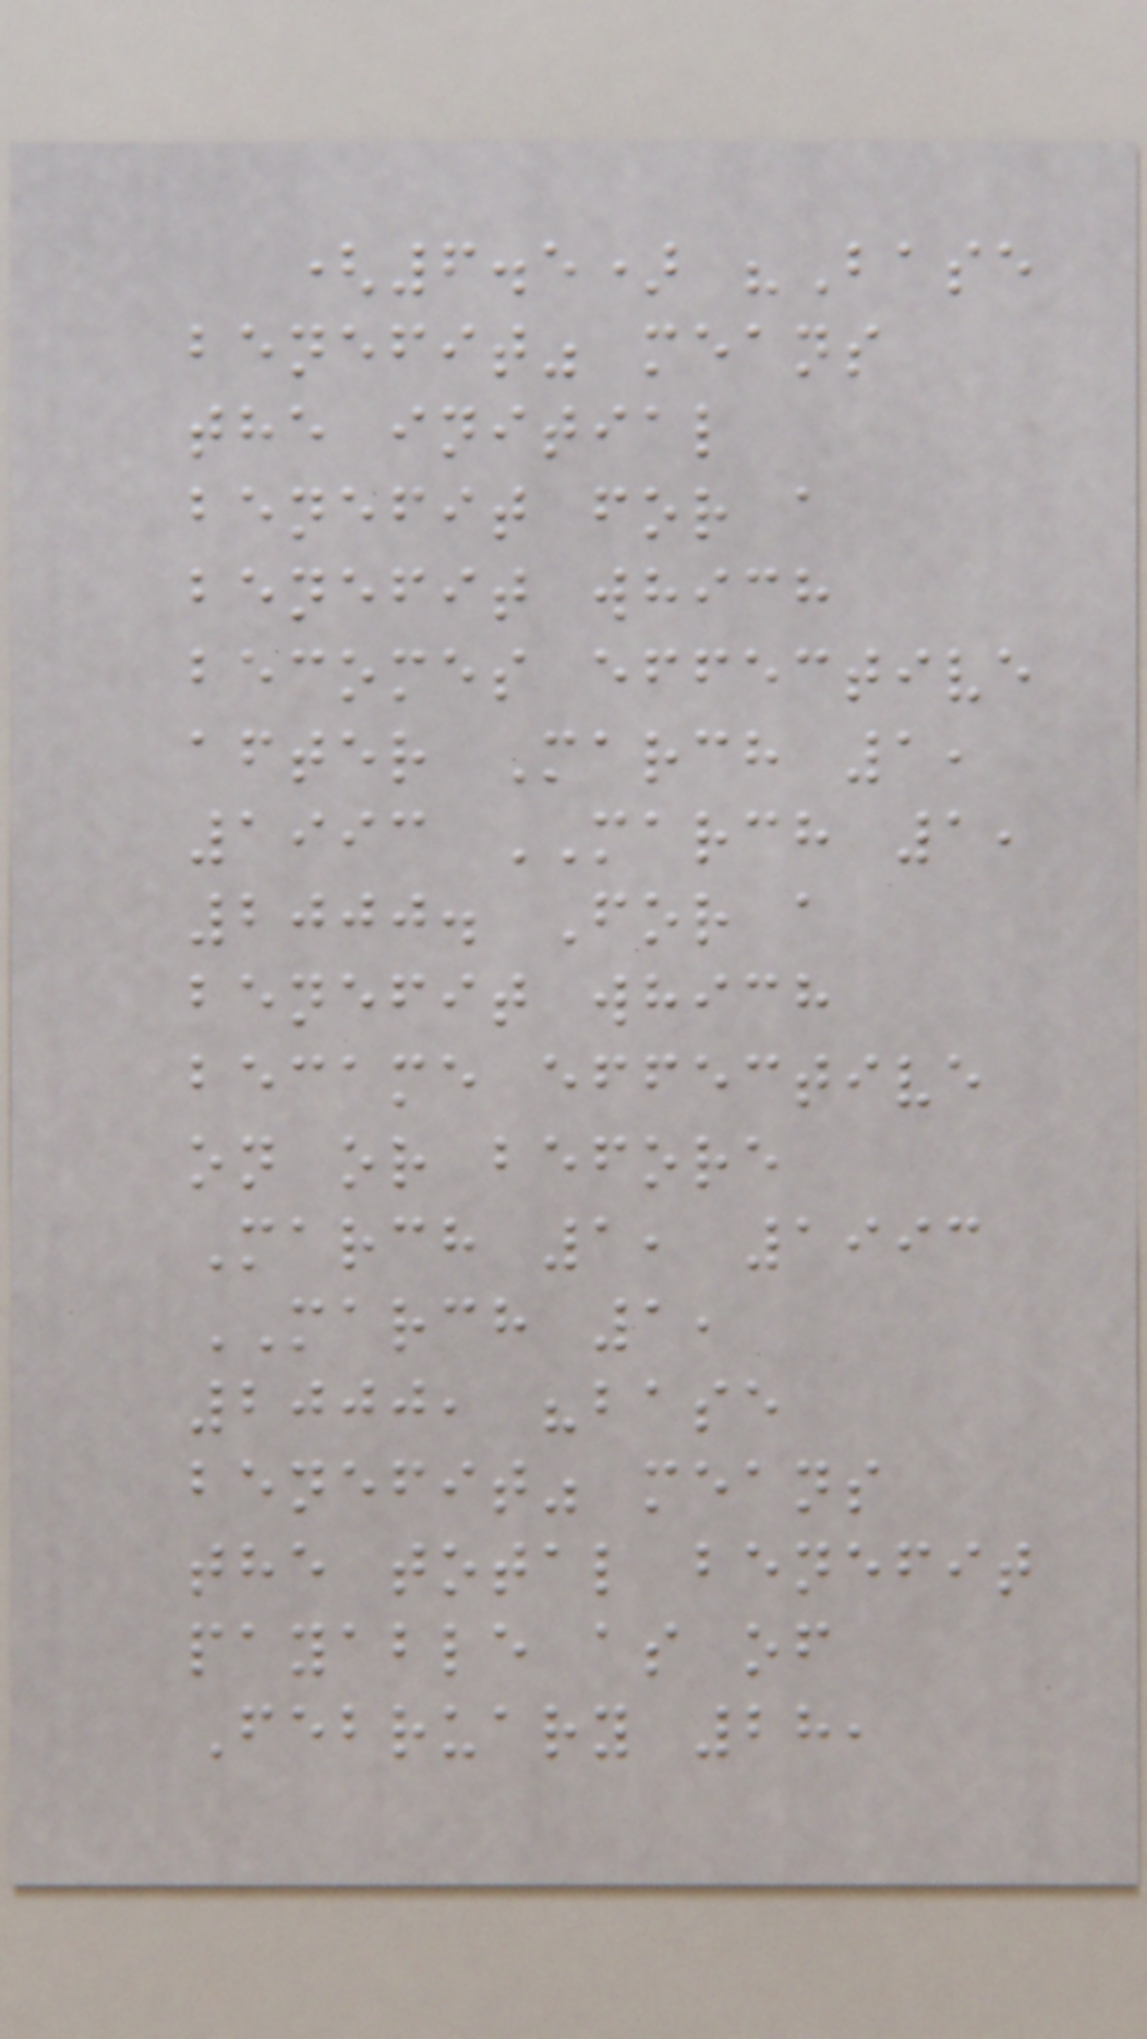(6.5) "Base
benefit" means
the initial
benefit for a
benefit which
becomes effective
after March 1,
1993 MARCH 1,
2000. For a
benefit which
became effective
on or before
March 1, 1993
MARCH 1,
2000, "base
benefit" means
the total benefit
payable as of
February 28,
